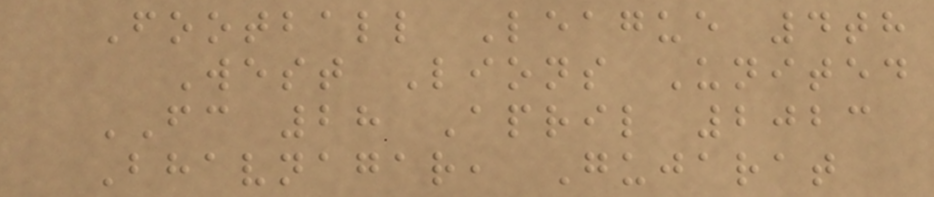Football League 4th
West Lions United
FC 28 April 2023
Bhavnagar, Gujarat
